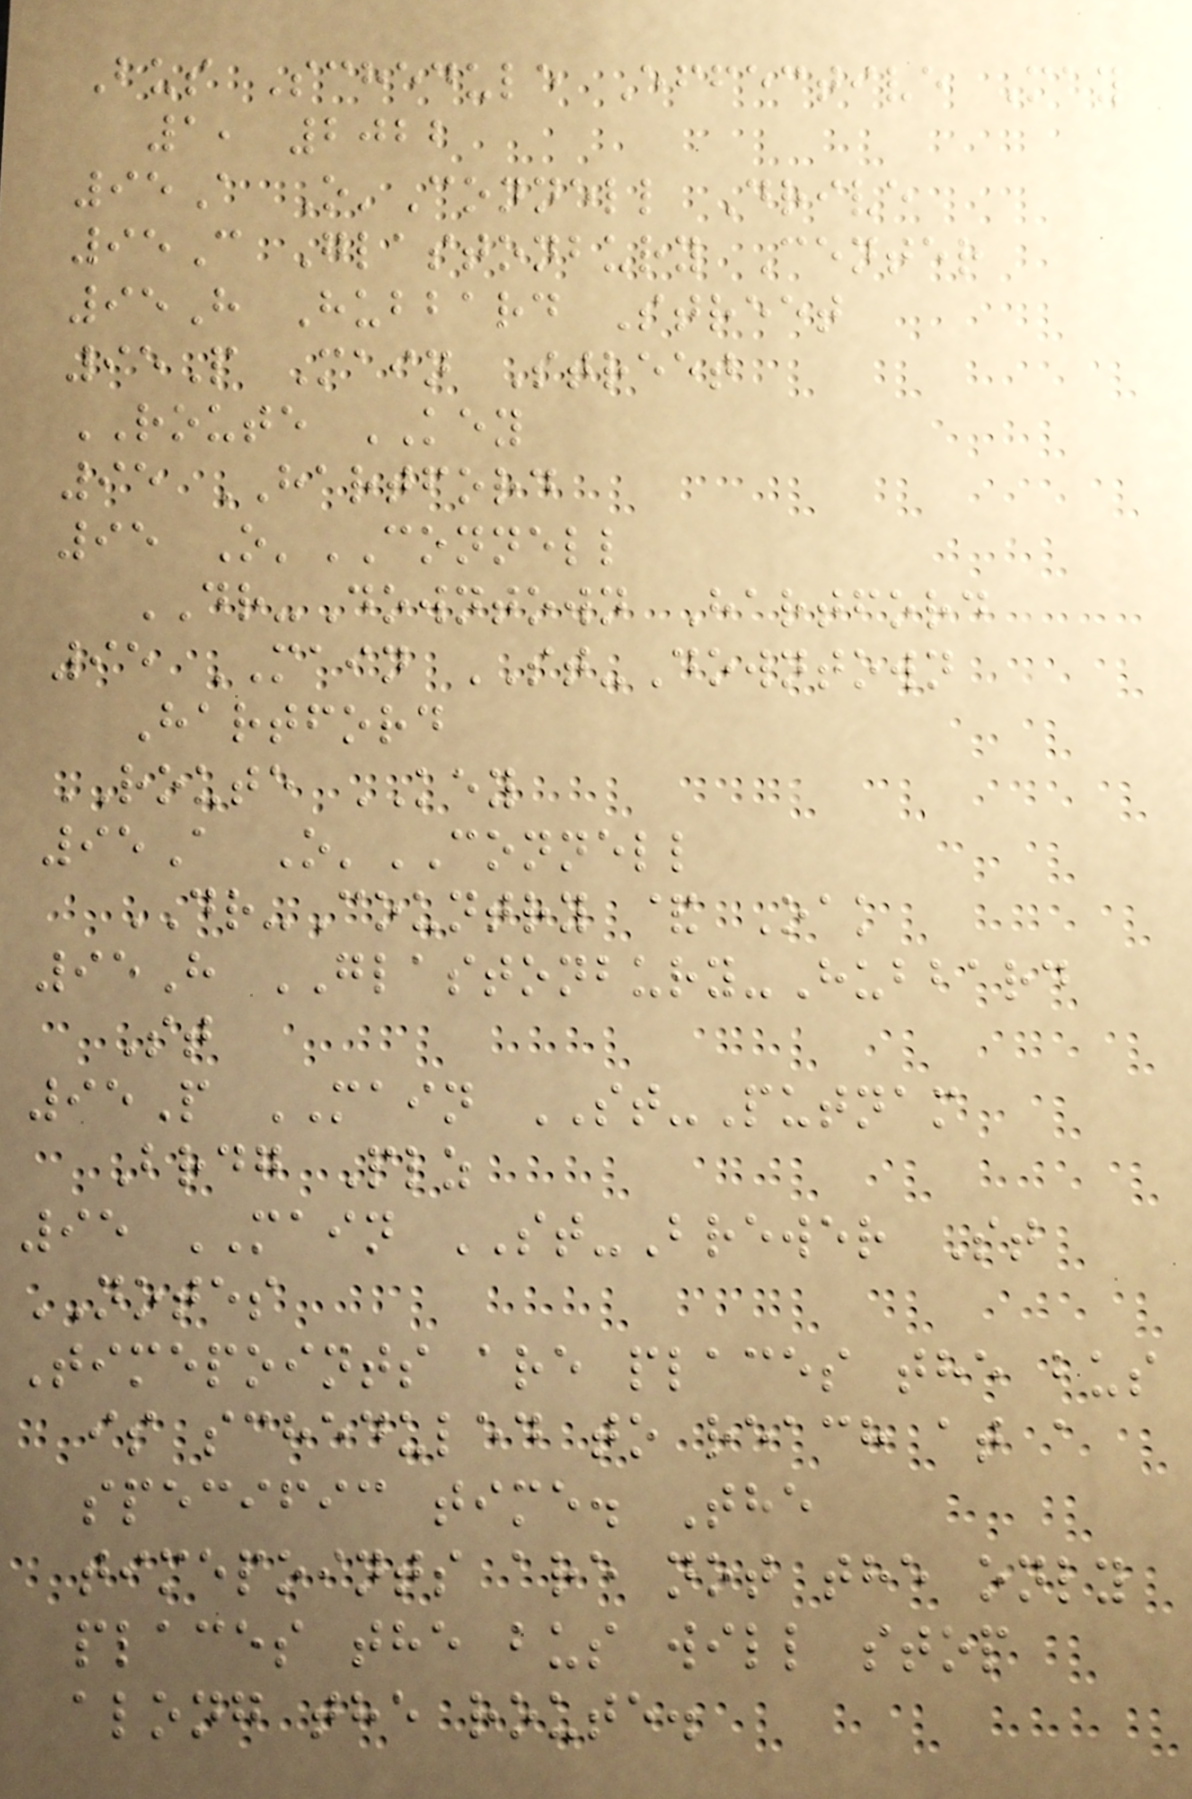Bus Schedule Effective May
1, 2022
95A O'Connell Drive
95C Glastonbury Center
95H Hubbard Street
95P Main Street
ROUTE KEY
95 HARTFORD
95 O'CONNELL
DR-Downtown Hartford
95 MAIN ST-Downtown
Hartford
ROUTE KEY
95A O'CONNELL
DR-Country & Oak
95H GLASTONBURY-Hubbard
St
95P MAIN ST-Putnam
Brdg Plz
95 MAIN ST-Brewer St
NOTES
Timepoints are places the bus
is scheduled to reach at a
specific time. The
timepoints are not the only
places the bus will stop
along the route.
